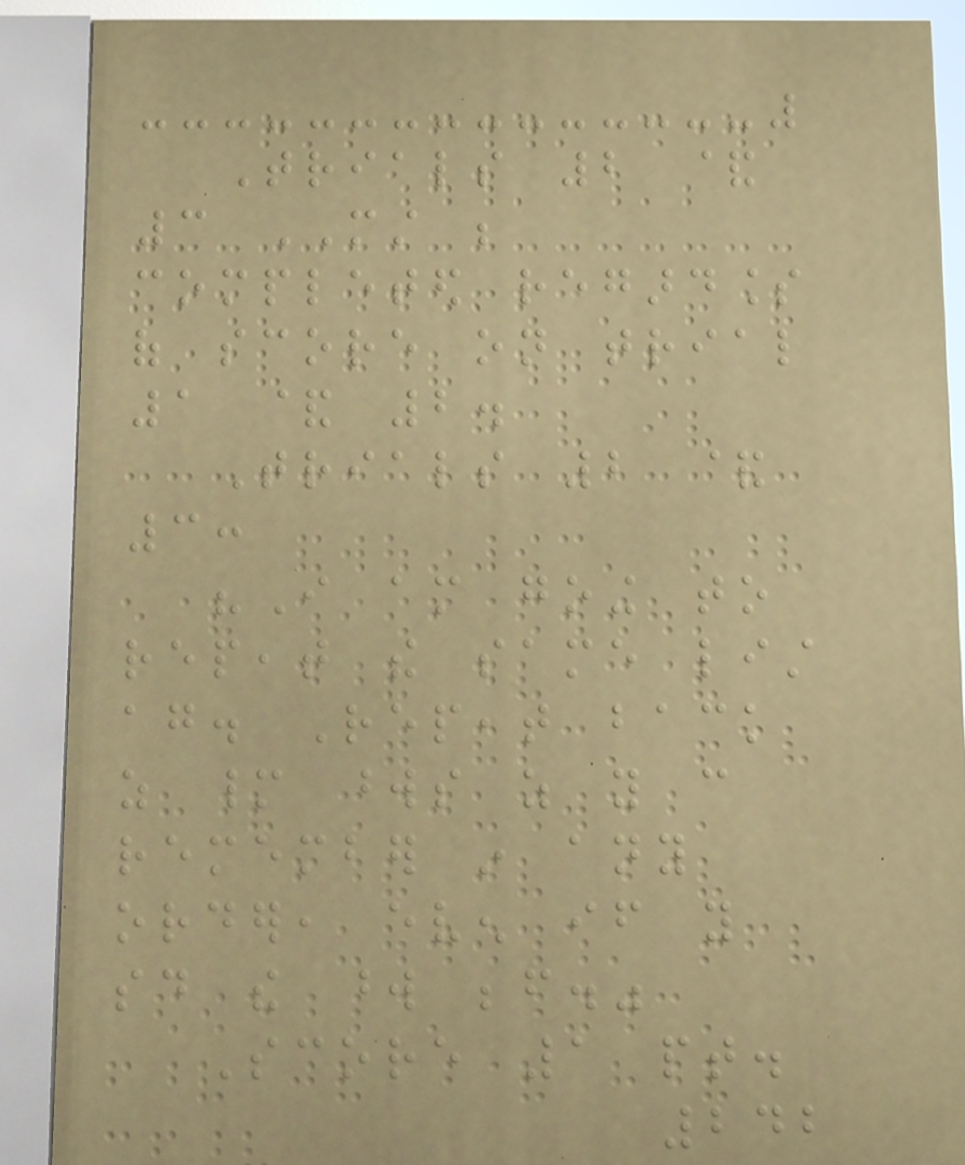Trials 2 &
3 MUST be
completed regardless
of score on trial
1 & 2.
Trials 2 &
3:
"I am going to
repeat the same list
again. Repeat back
as many words as you can
remember in any
order, even if you
said the word before."
Score 1 pt.
242
